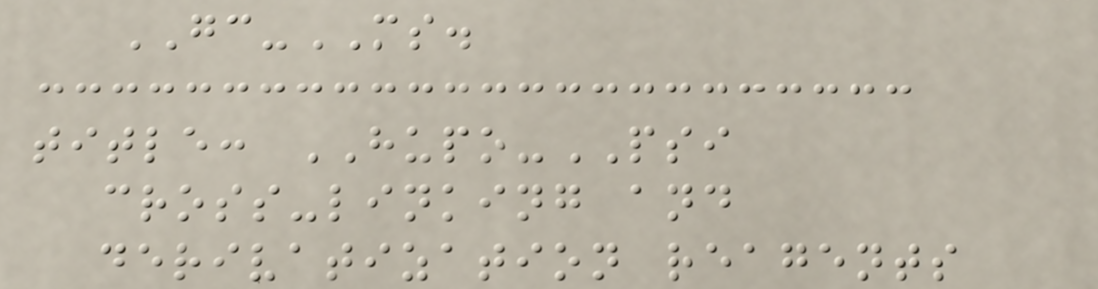GC-MS.
title: HUPO-PSI
cross-linking and
derivatization reagents
